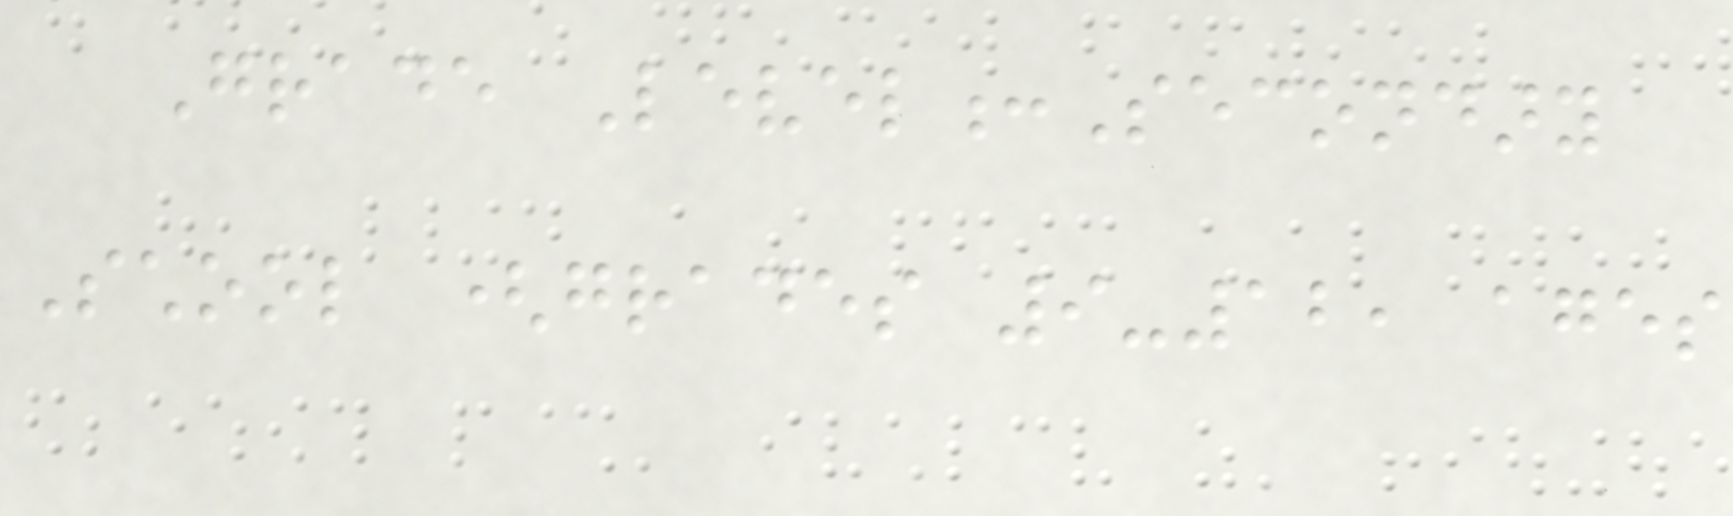Grade Level:Secondary
School (grades 9-12, ages
